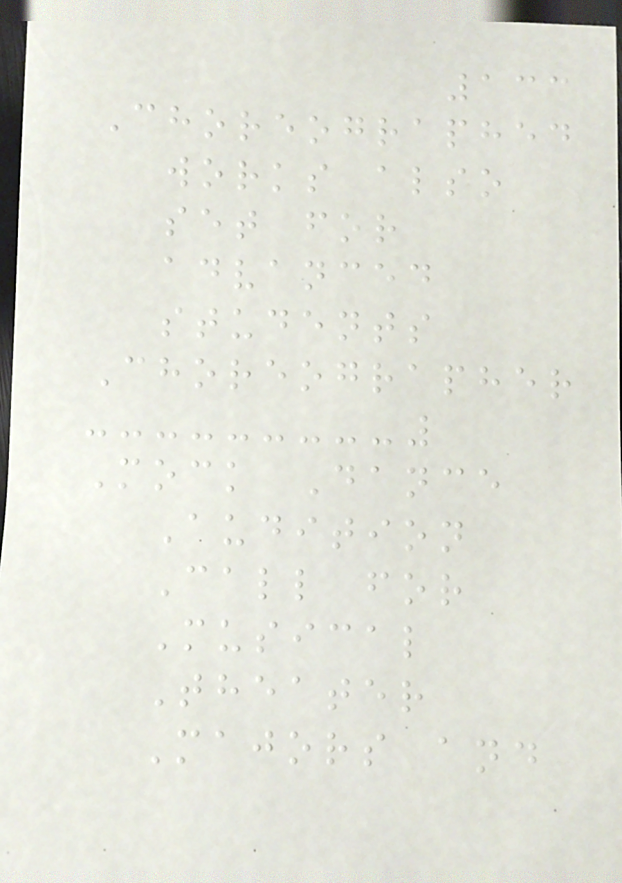133
Choreographed
works also
set for
advanced
students
Choreographer
Mock Dance
Audition
Call for
Musical
Theater
Majors and
